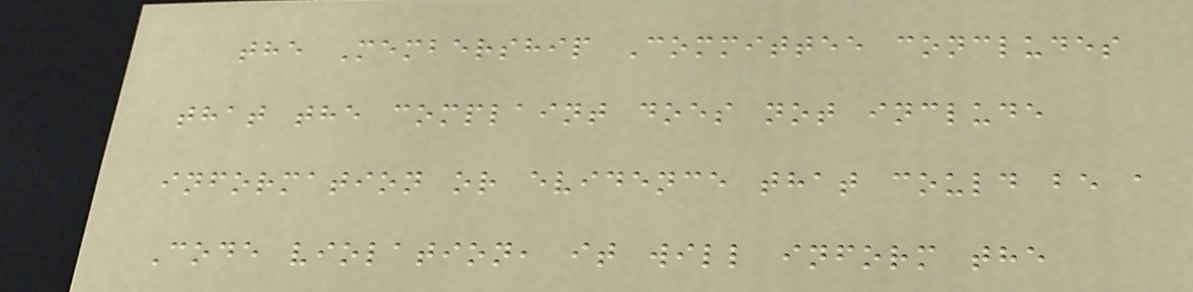the Membership Committee concludes
that the complaint does not include
information or evidence that could be a
Code violation, it will inform the
